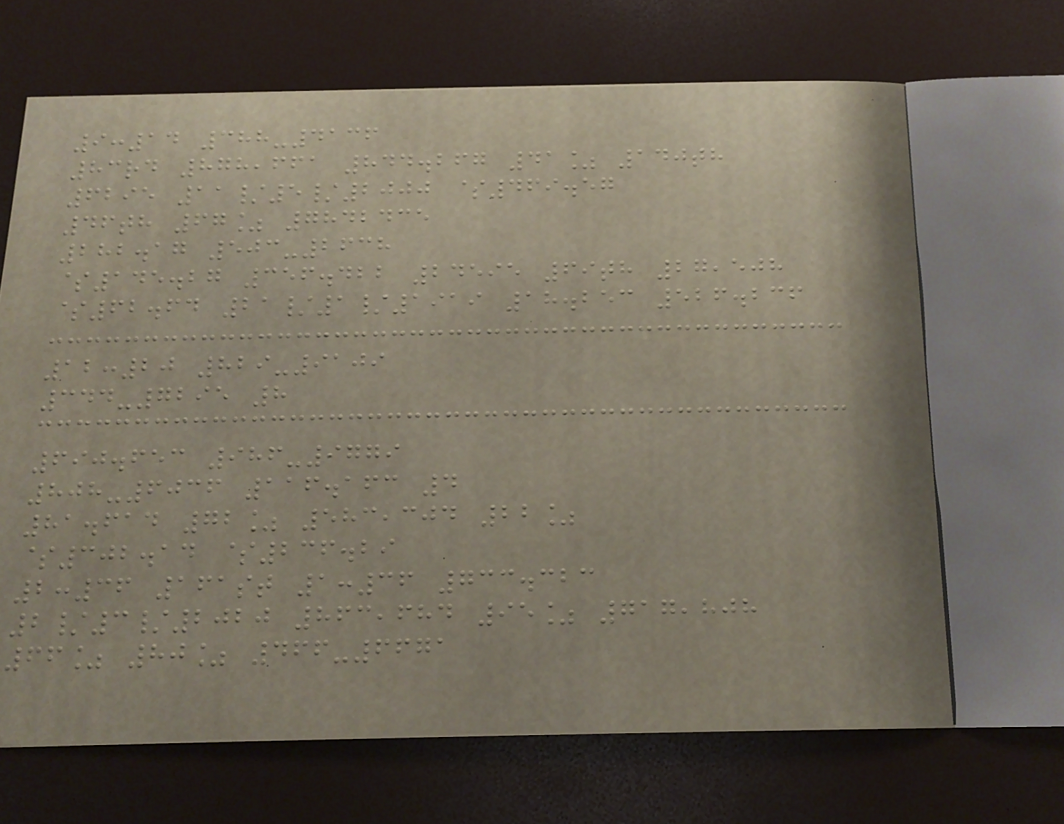9:14 388-4136
83rd 878,661 844.267 41% 140th
6295 11/5/2000 $469.57
46th 67% 7842435
282.17 503-2638
$145.27 356.422 24595 69th 27,508
$62.64 21/1/1919 18.253 526.236
12:20 829-9109
344-7295 8
690.653 986-9779
808-6036 116.163 4
81.614 72% 583,304 22%
$302.14 $236.29
2:36 161st 1:36 733.323
2/3/2020 863,684 95% 717,808
66% 80% 466-6671
